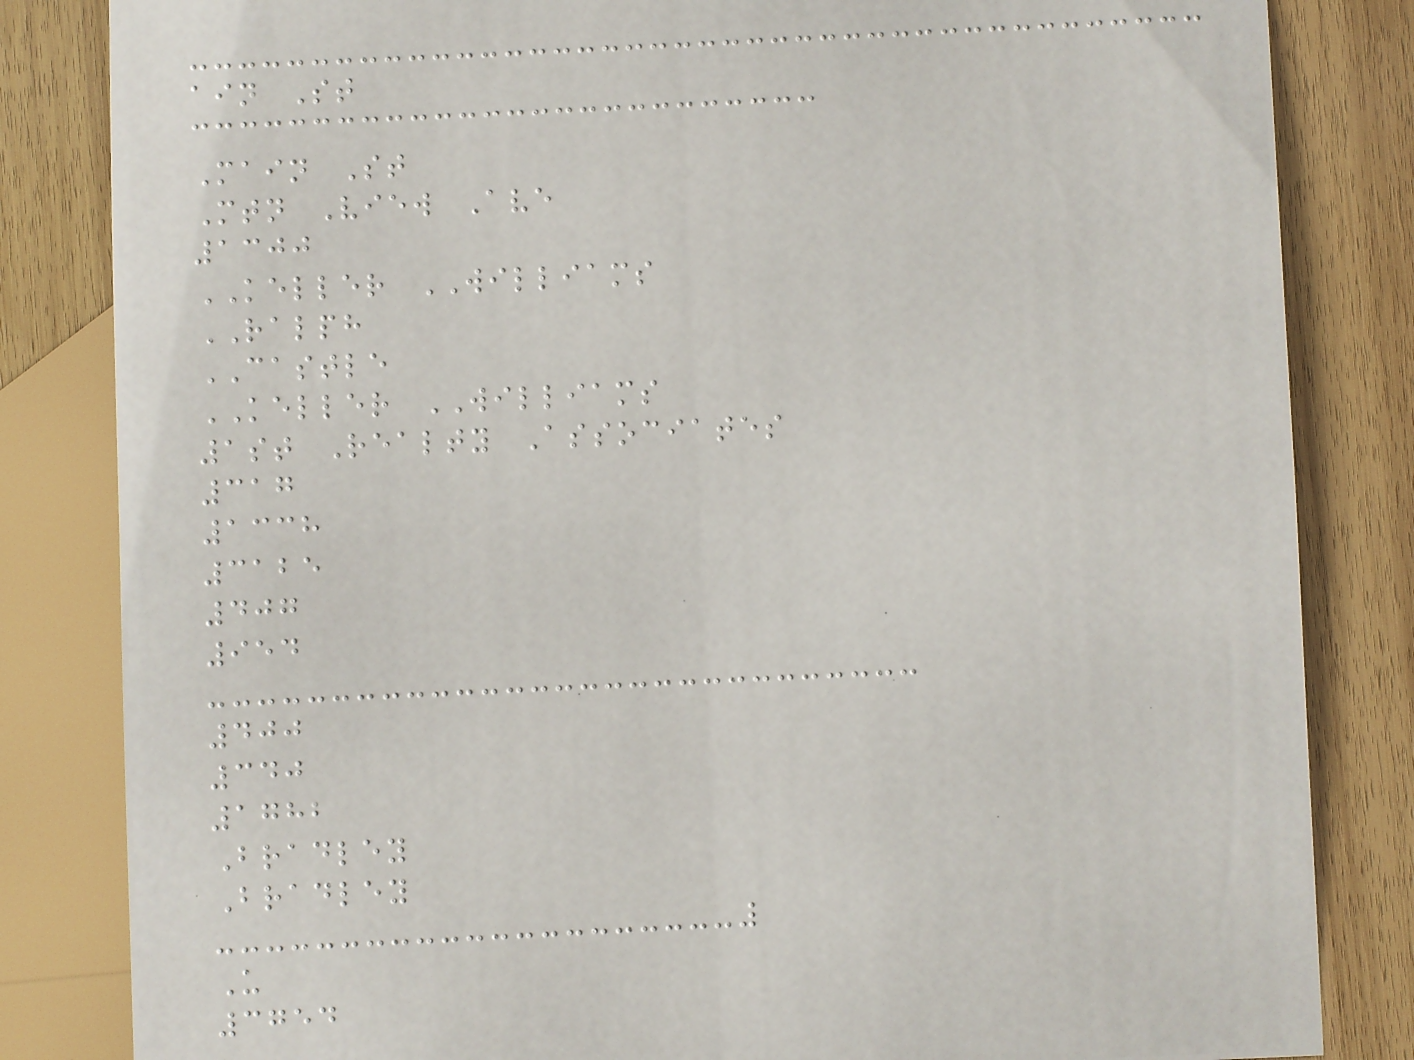ain St
Main St
Mtn View Ave
1300
KELLER WILLIAMS
RALPH
CASTLE
KELLER WILLIAMS
1st Realty Associates
317
1338
3125
407
954
400
340
1782
Bradley
Bradley
U
3754
